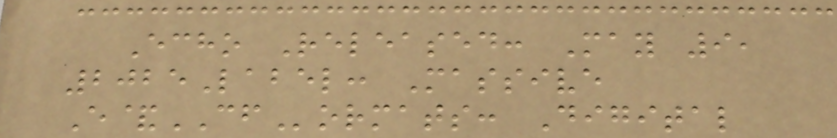Echo Released: May 9,
2025Label: Massive
E&CFormats: Digital
